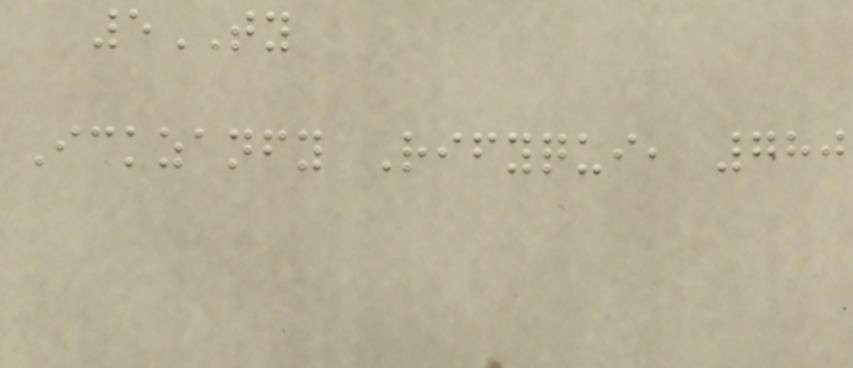5TY
Ickzanfy Rifyqui, 780
